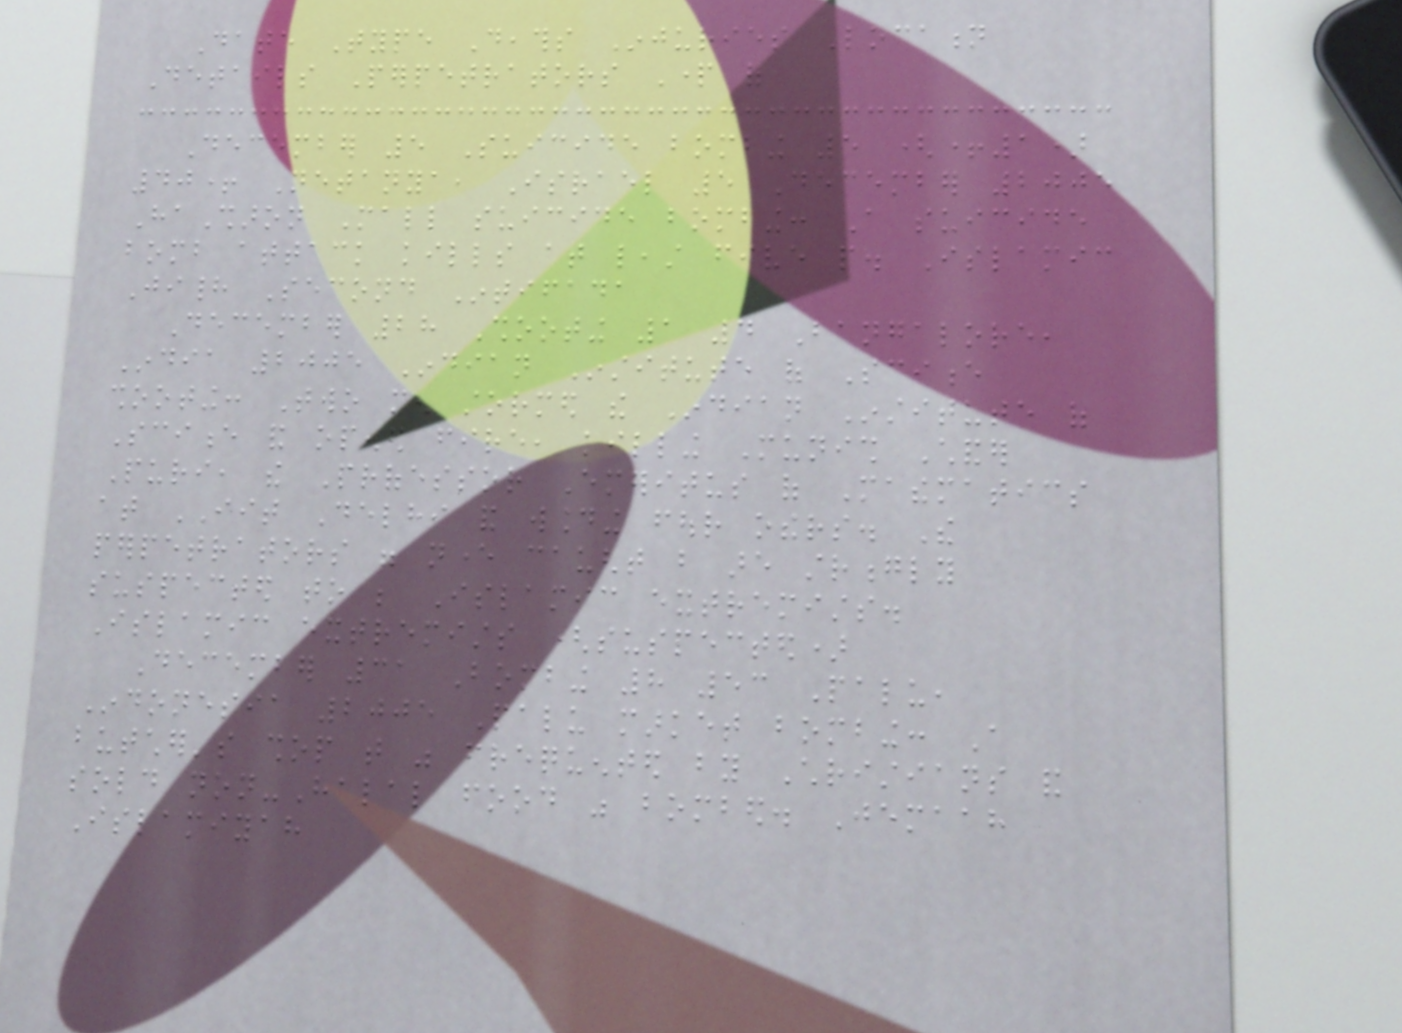Date Type Deaths Injuries Location
Details Perpetrators Part of
December 5 Suicide bombing 5 (+1)
40+ Netanya, Israel 5 December 2005
HaSharon Mall suicide bombing: A suicide
bomb attack kills at least five people. Islamic
Jihad Second Intifada
December 28 Shooting 1 4 Bangalore,
India 2005 Indian Institute of Science
shooting: Two men stormed the Indian Institute of
Science and opened fire, killing Munish Chander
Puri, the Professor Emeritus of Mathematics
at IIT Delhi and wounding four others. The
perpetrators were never caught but are strongly
suspected to be Islamic extremists.
Islamic extremists (suspected)
December 31 Bombing 8 53 Palu,
Indonesia 2005 Palu market bombing: A
butcher's shop that was frequented by Christians and
sold non-Halal food was bombed. Jemaah
Islamiyah
